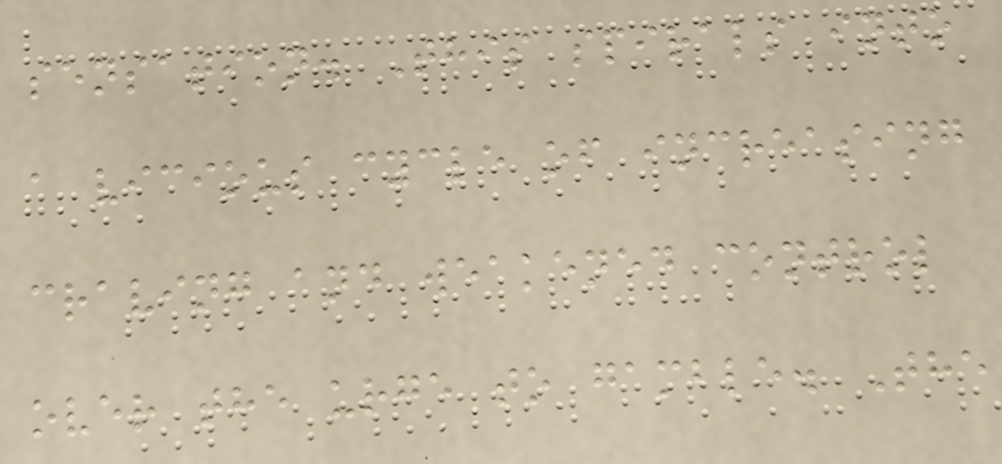sensation. This spirals into
a vicious cycle of increasing
craving and weakened control
over the urge to gamble. The
